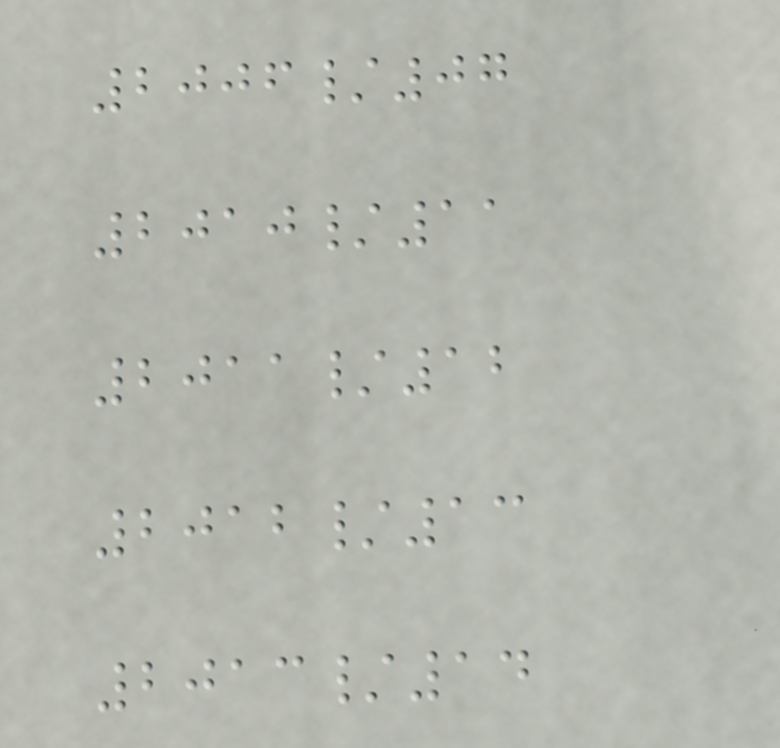2006/07
2010/11
2011/12
2012/13
2013/14
